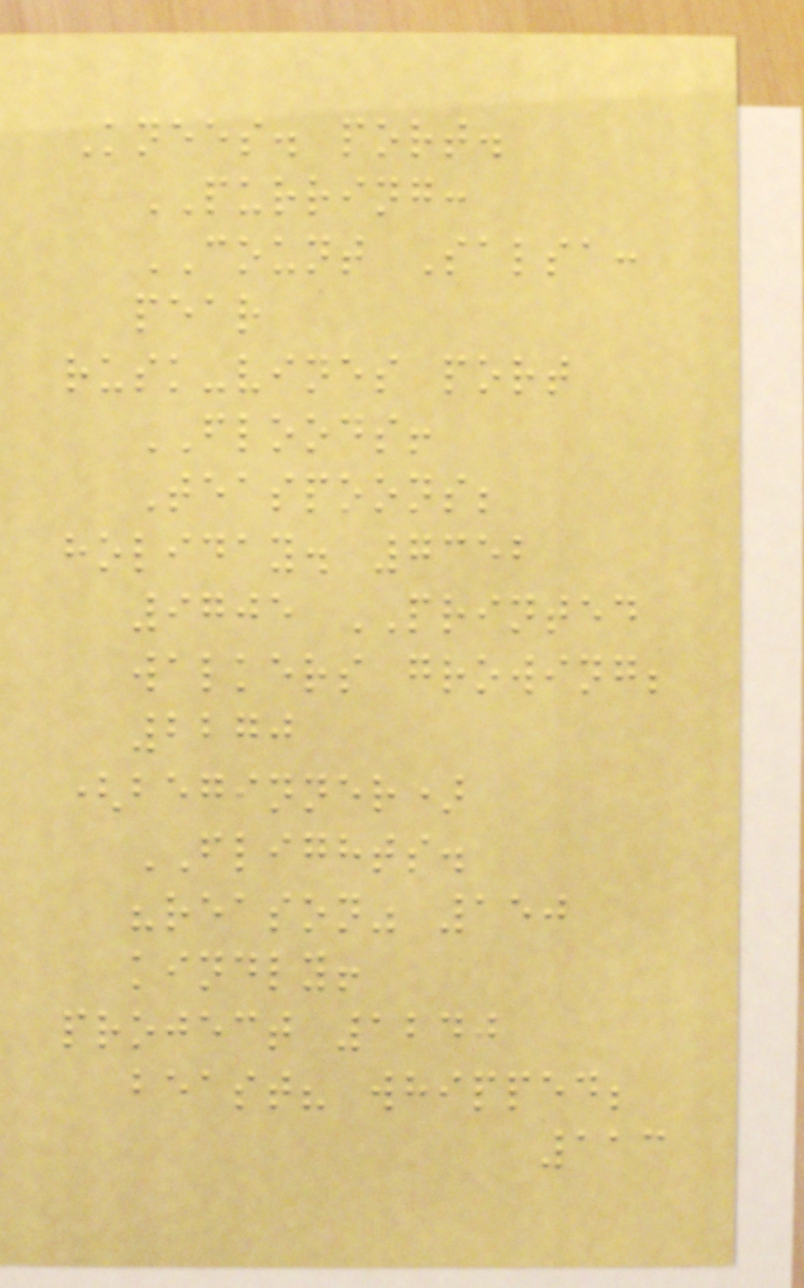Knees. port.
PURRING:
COUNT Salsa:
pear
rusk-vines port
FLOODS!
Teaspoons;
holiday. 7352
9705 PRINTED
walkers growing;
2270
(beginner)
FLIGHTS.
"reason" 150
kindly!
project 1240
beast? whipped;
113
